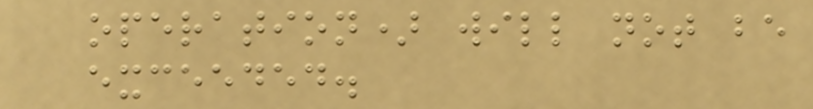operation) will not be
exceeded.
